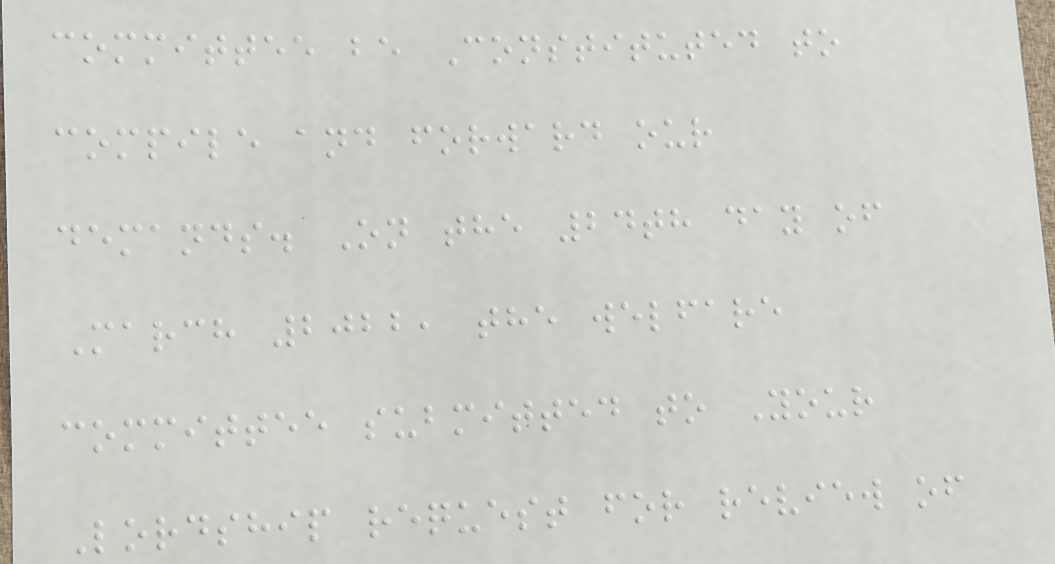committee be Constituted to
compile and forward our
demands. On the 24th day of
March 2022, the welfare
committee submitted to Your
Lordship request for review of
